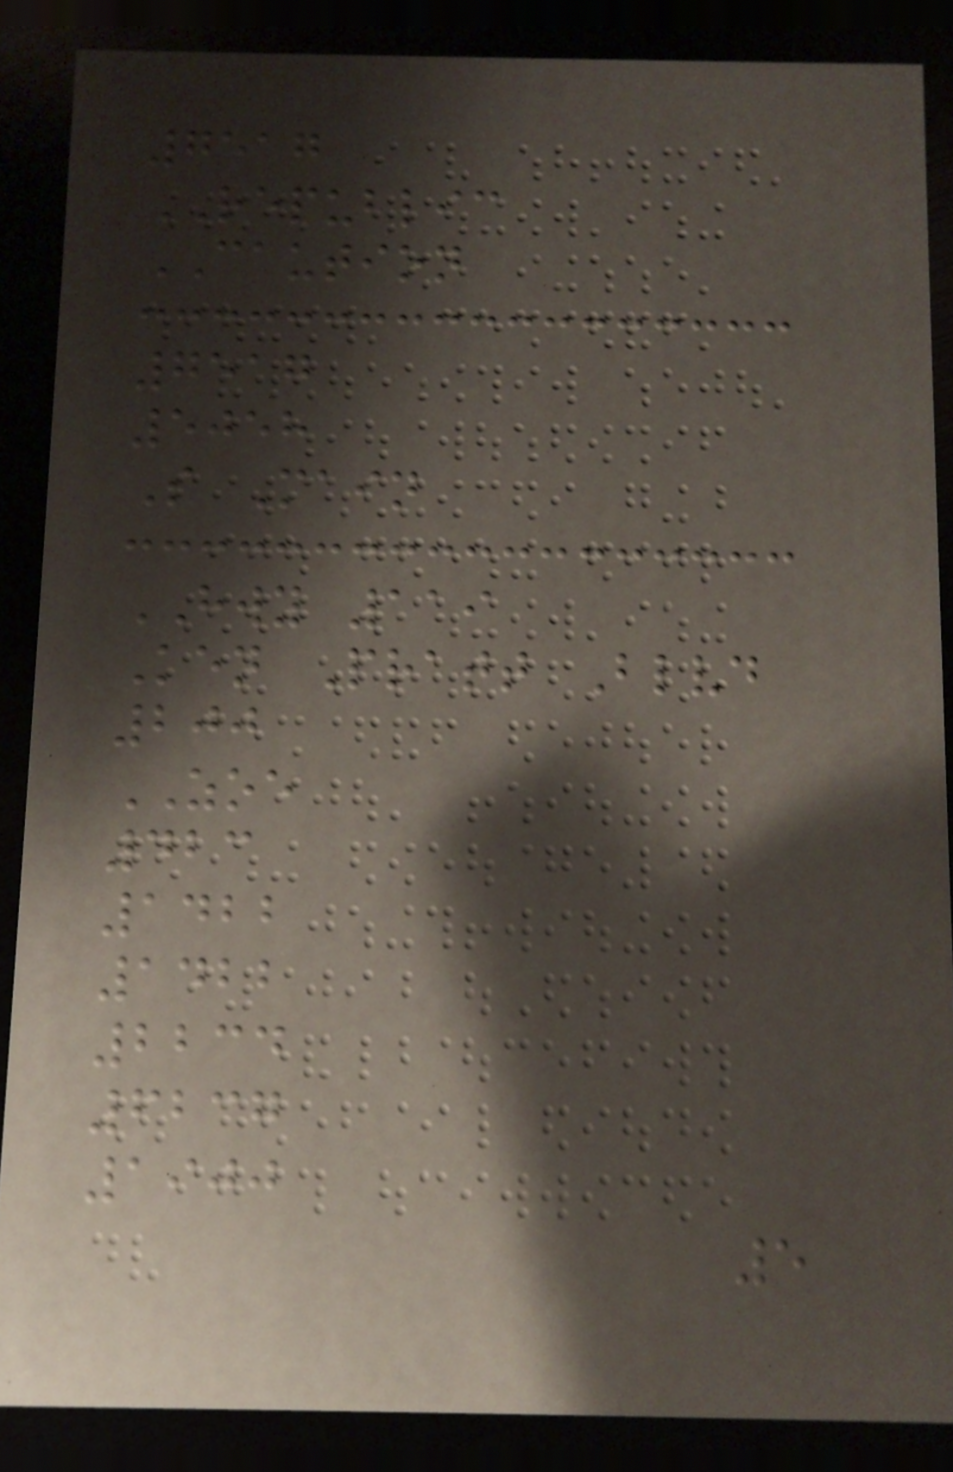7517
REPUBLIC
CAUTION
7517
5058
S Main
HWY 119
Ken Pratt Blvd
200
ZOE
423
1422
1422
2234
6237
1900
5
